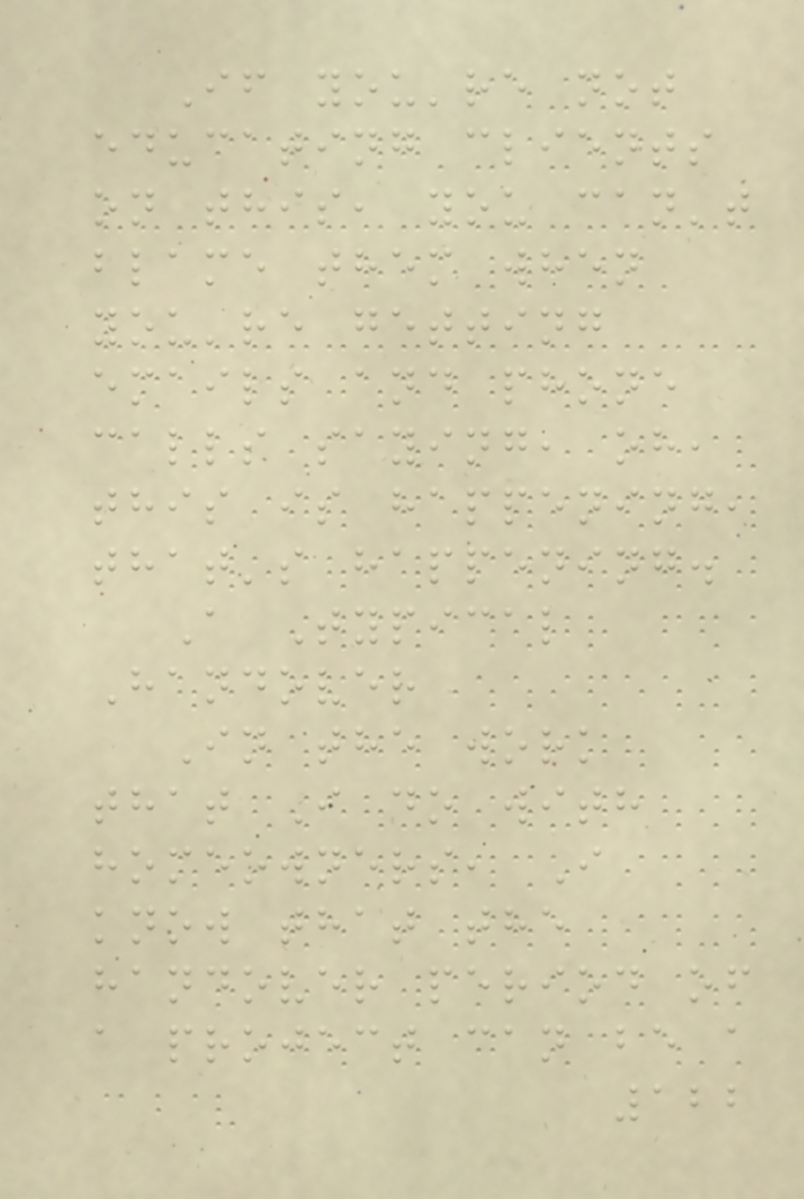If you're not
educating clients
on this, you can't
blame them when
you're getting
emails and phone
calls saying, oh,
this is happening,
that's happening.
A Typical
Handover
In the work
that I do with
homeowners, I
know that the
handover period of
a project can be a
122
